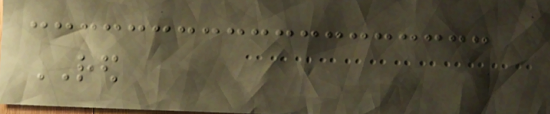RED
